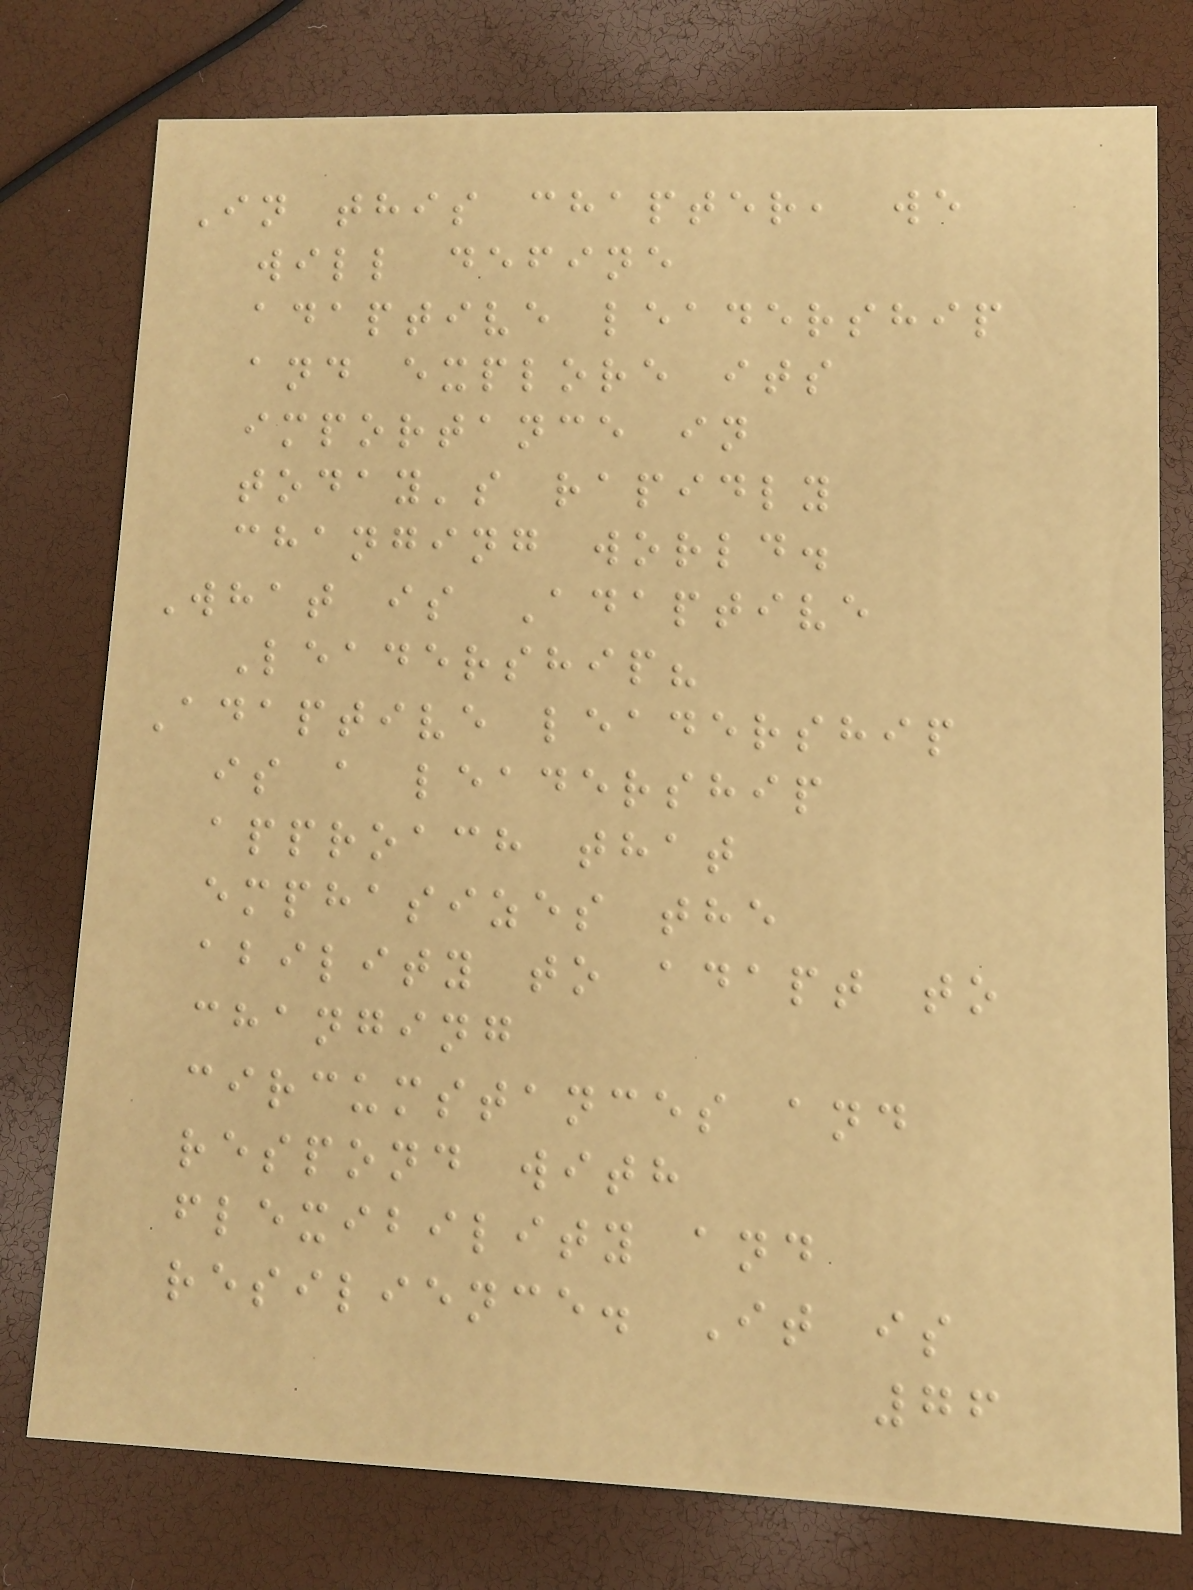In this chapter, we
will define
adaptive leadership
and explore its
importance in
today's rapidly
changing world.
What is Adaptive
Leadership?
Adaptive leadership
is a leadership
approach that
emphasizes the
ability to adapt to
changing
circumstances and
respond with
flexibility and
resilience. It is
76
